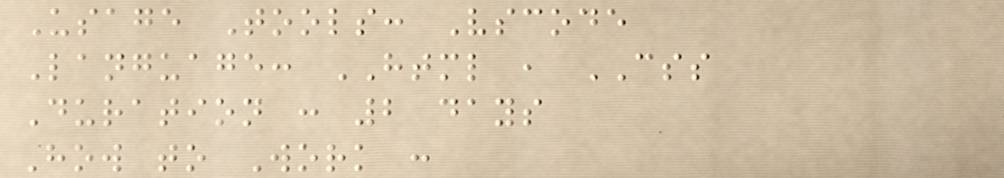Usage Tools: Vscode
Language: HTML , CSS
Duration : 2 days
How to Work :
